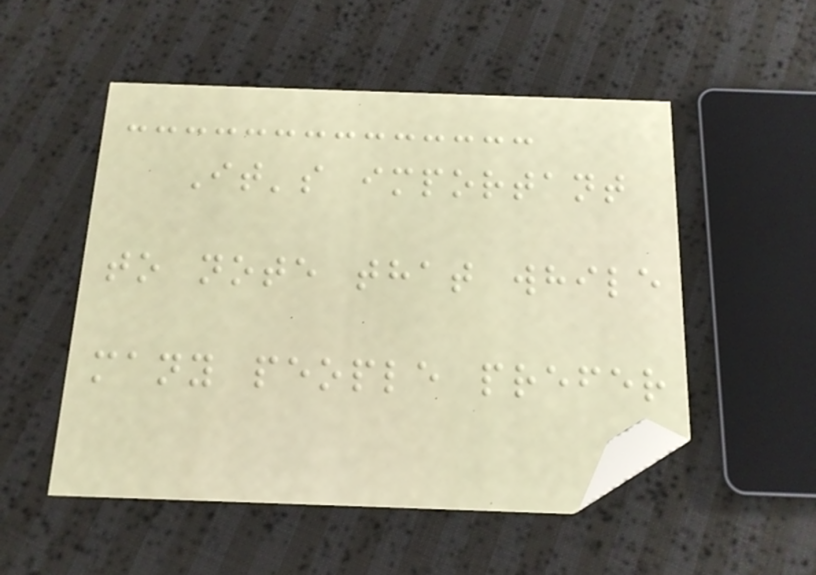It's important
to note that while
many people prefer
